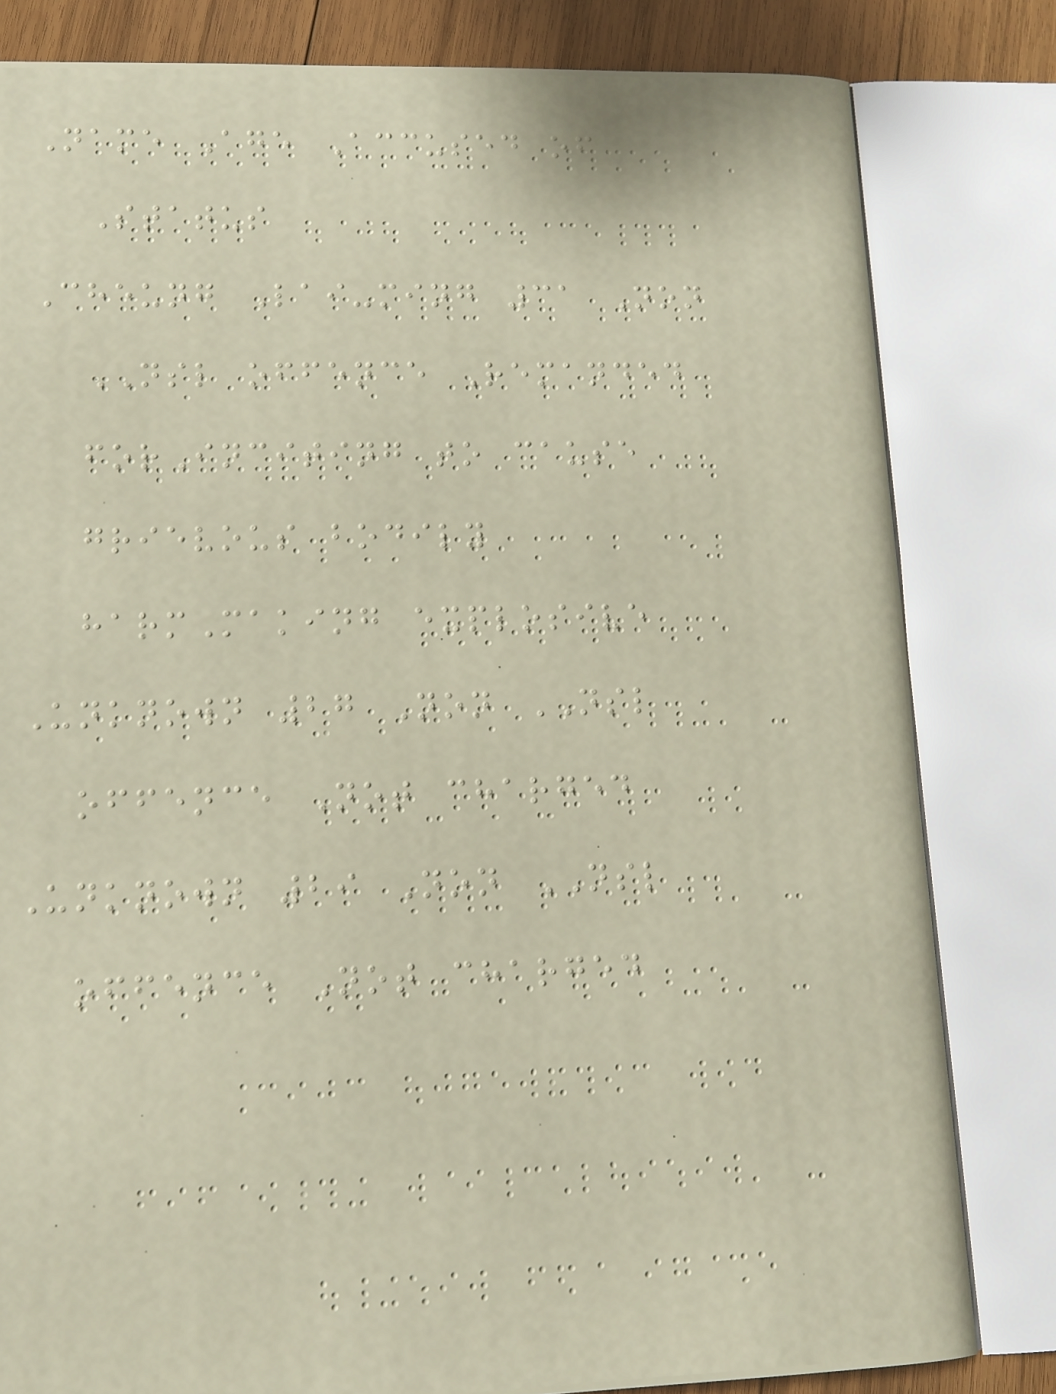Name Age Accused of
Status
Cheung Lai-ming 31 Non
NSL offence Remanded
forInciting to cause
grievous bodily
harmMaking explosive
Unknown 27 Non NSL
offence Not charged
Unknown 29 Non NSL
offence Not charged
